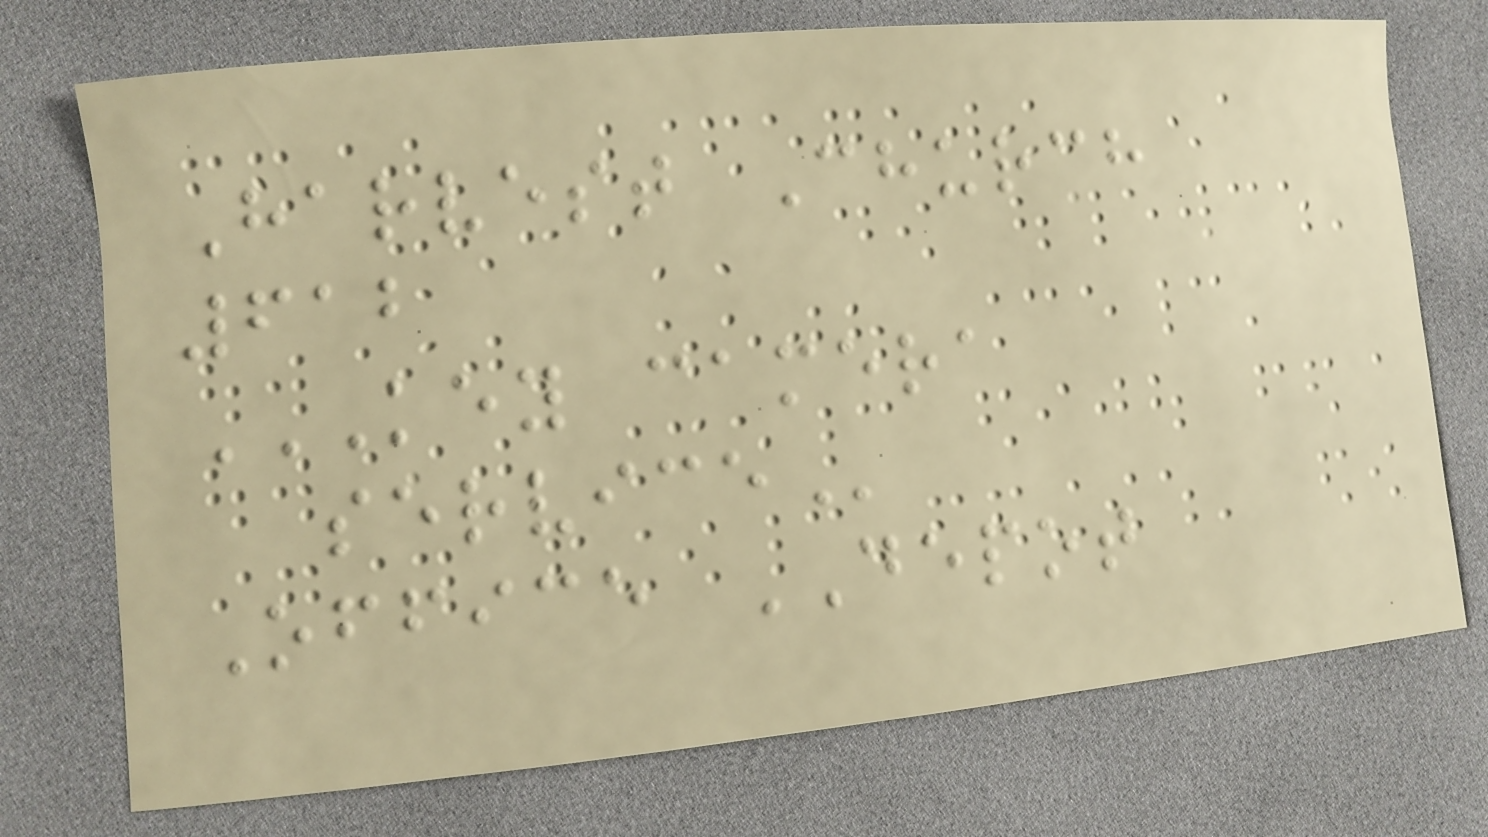Harvest Church
612
KEY CAMERA
SERVICE
Office DEPOT
